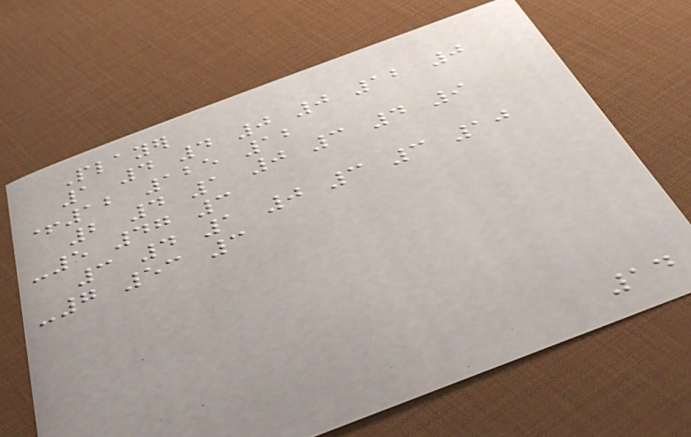Player
1 4 4 0 0 12 0
+12 125 12
2 4 1 0 3 4 9
-5 47 3
3 4 1 0 3 3 10
-7 53 3
14
